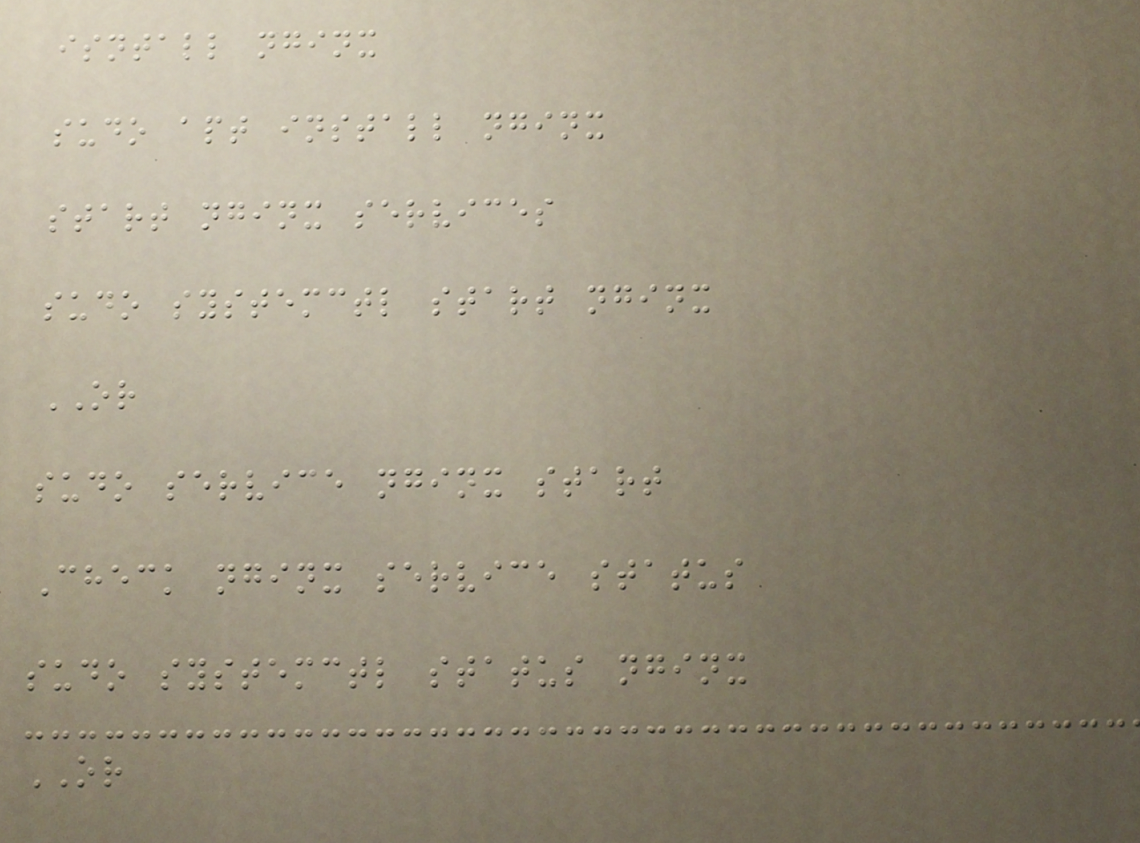isntall nginx
sudo apt install nginx
start nginx services
sudo systemctl start nginx
OR
sudo service nginx start
Check nginx service status
sudo systemctl status nginx
OR
